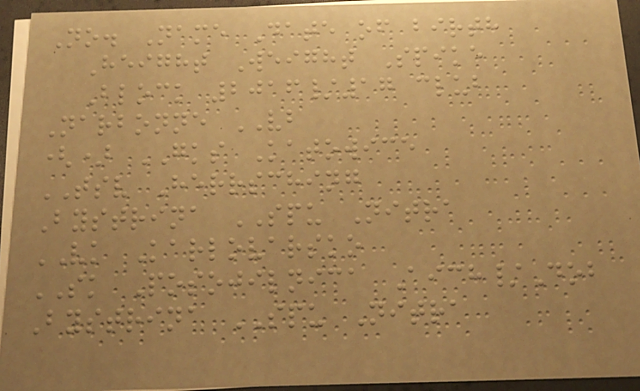No. Name Date of birth
Height Weight Spike
Block 2016/17 club
Narbonne VB
() GKS Katowice
TSV Herrsching
Bystrina SPU Nitra
VK Karlovarsko
SK Posojilnica Aich/Dob
Bystrina SPU Nitra
